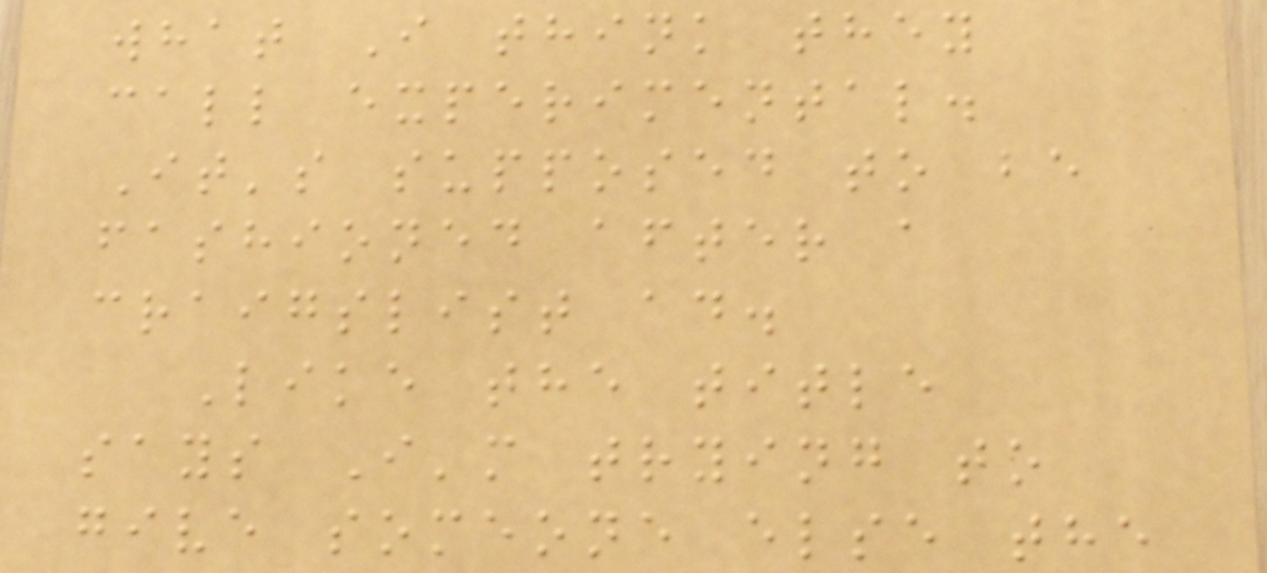what I think they
call experimental.
It's supposed to be
fashioned after a
craigslist ad.
Like the title
says I'm trying to
give someone else the
